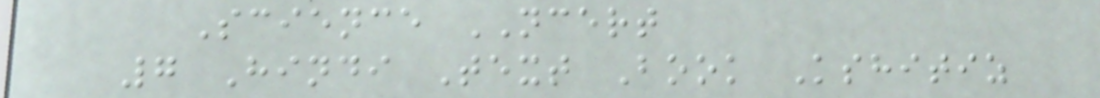Science NCERT
7 Hindi Text Book Kshitiz
